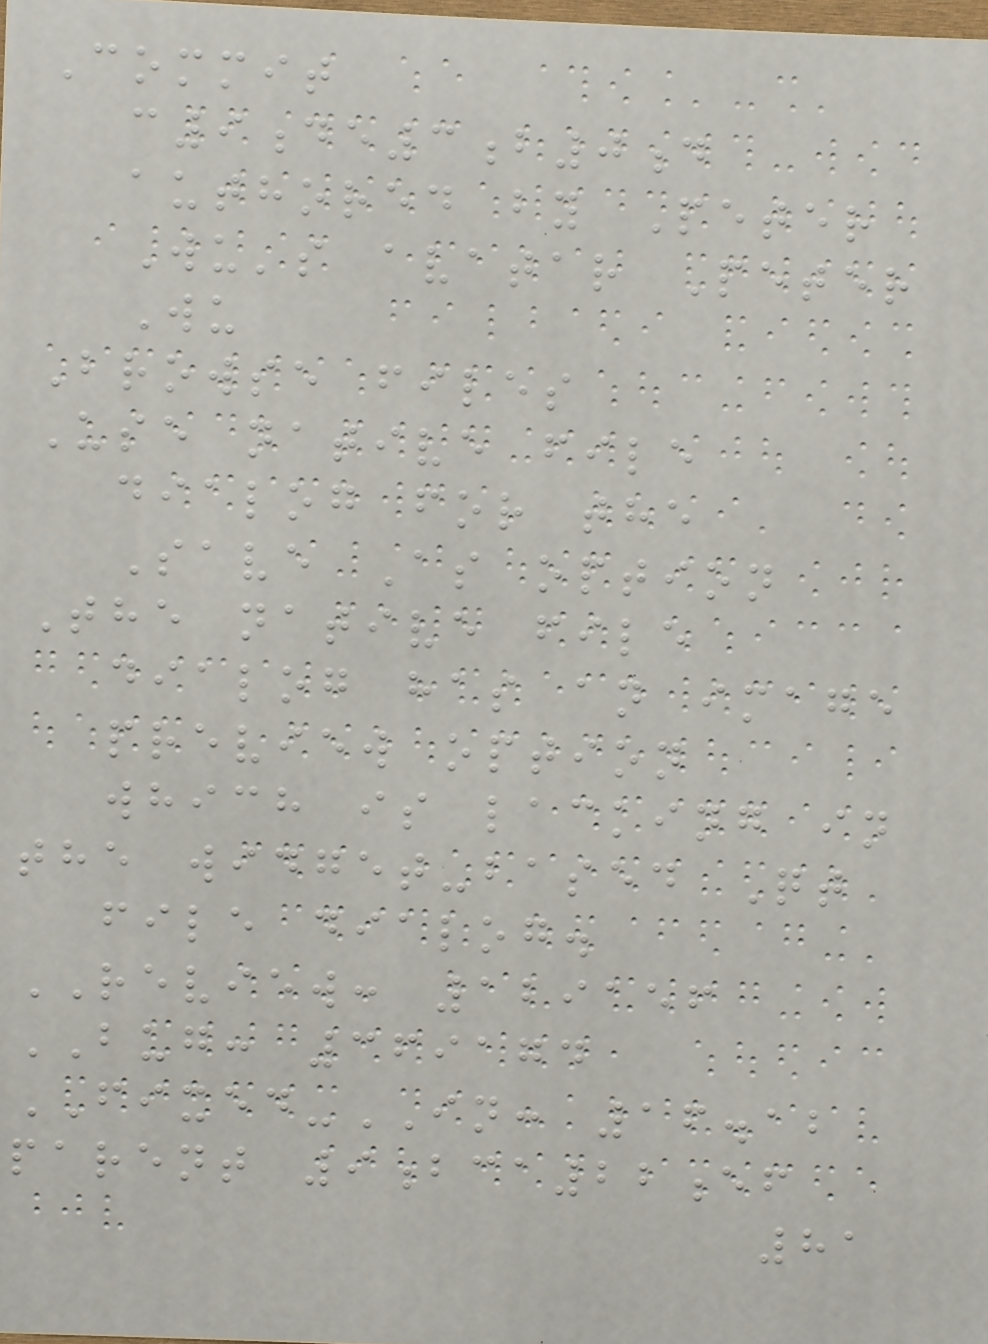Commit
c9de3b0d
authored by Peter
Wu's avatar Peter
Wu
Browse files
Use native file
dialog for the
Save As option
The native file
dialog has an image
preview option
which is lacking in
the widget-based Qt
file dialog.
REVIEW: 129156
BUG: 369174
FIXED-IN: 16.12
parent 9bca22ef
81
